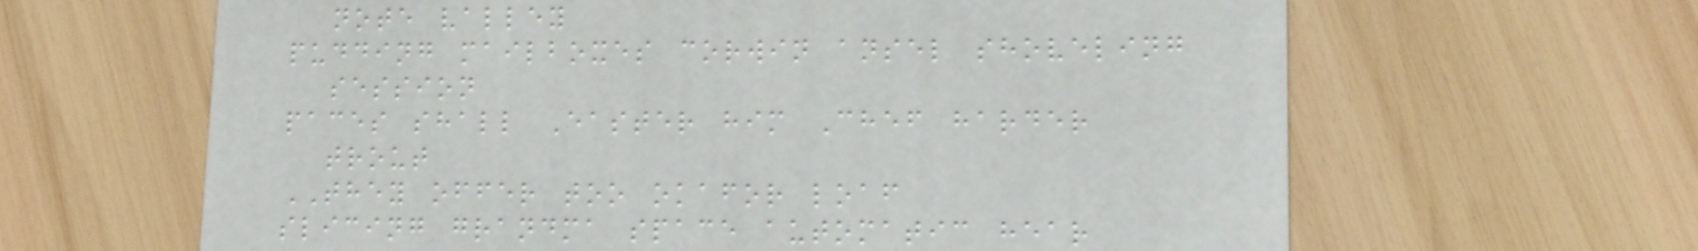note valley
pudding mailboxes corwin ansel shoveling
session
paces shall Easter him Chef harder
trout
THEY offer too okafor loaf
slicing grandma space automatic hear
